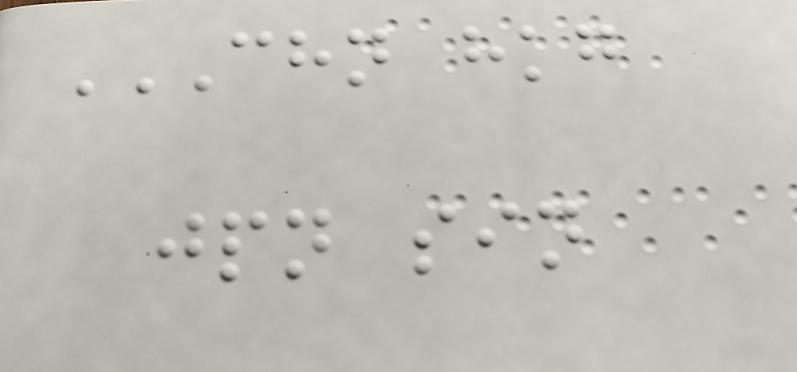CHN HKG
JPN SIN
